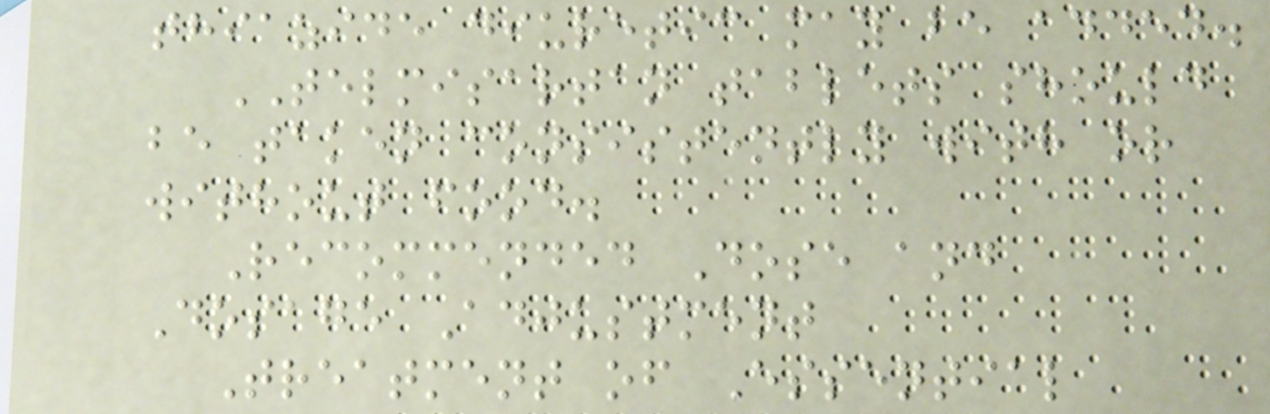thiazide diuretic may be added.
TELMISARTAN tablets should
be taken consistently with or
without food.
Recommended Dose and
Dosage Adjustment
Treatment of Essential
